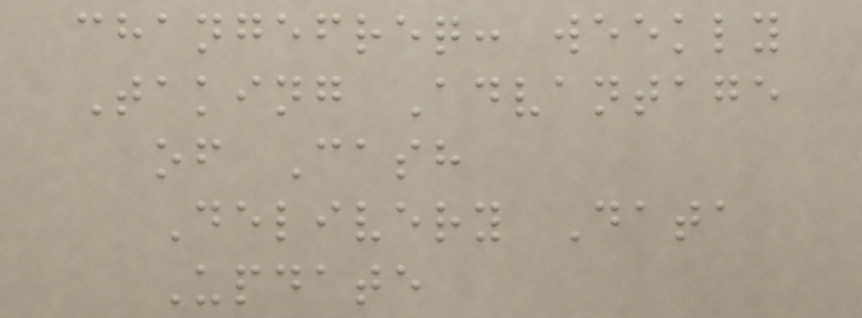changefreq: weekly
Taking Advantage
of Cash
Delivery Data
Update
